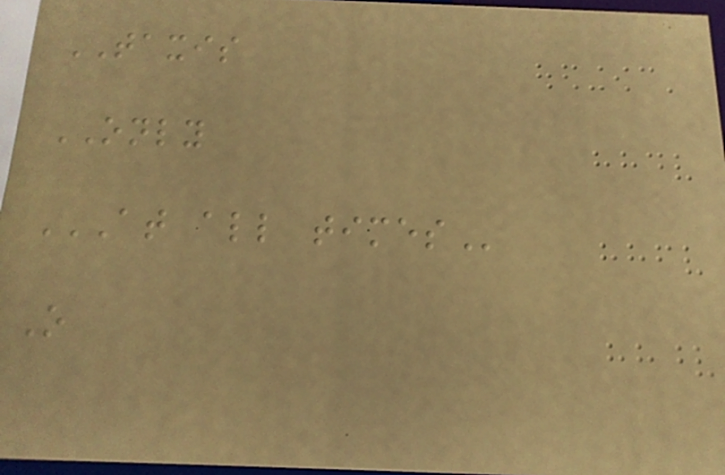TAXIS
ONLY
AT ALL TIMES
O
